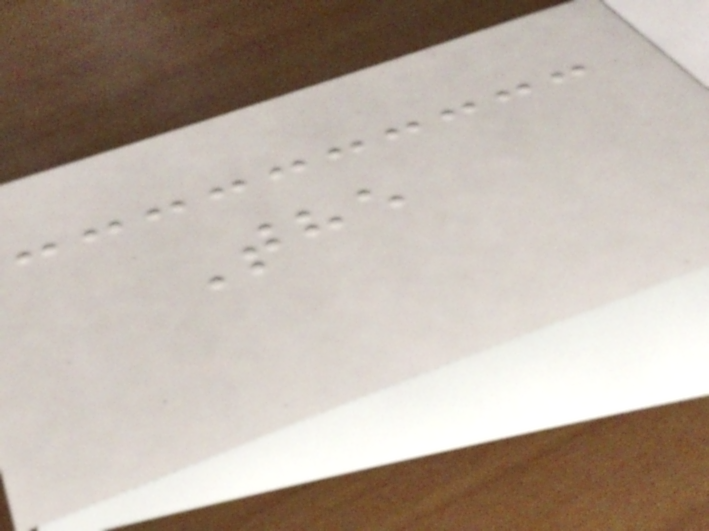The
